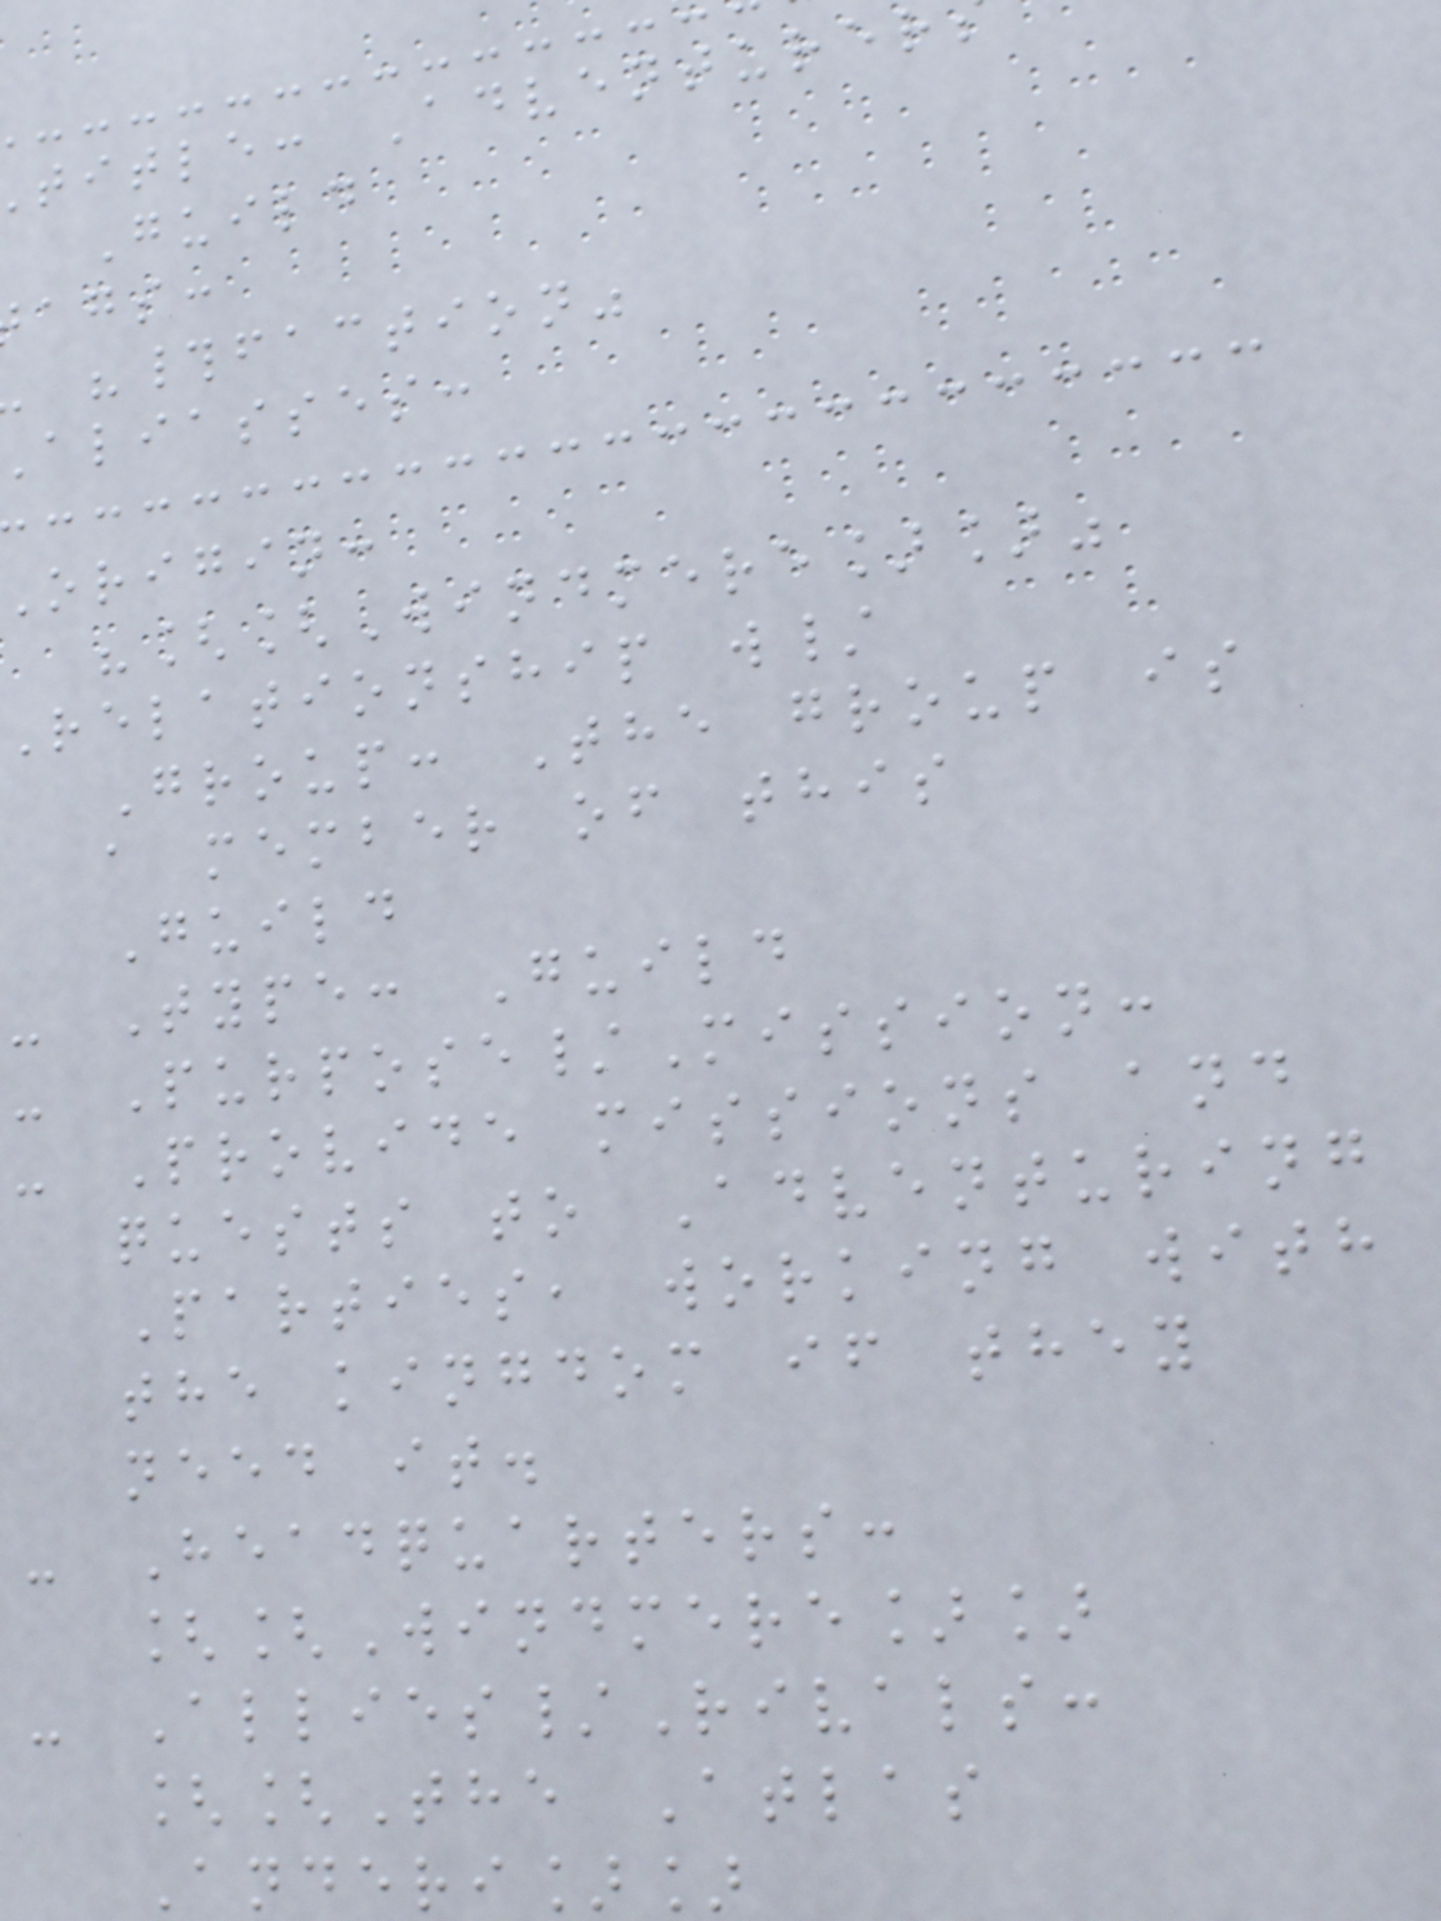title: Adventurer
Guild
ags:
"#faction"
aliasses:
origin:
"[[Windmere]]"
Relationship w/
Group: The group is
a member of this
Guild
- Type: Guild
- Purpose/Mission:
- Provide missions and
quests to Adventuring
Parties, working with
the kingdom if they
need it.
- Headquarters:
[[Windmere]]
- Allies/Rivals:
[[The Atlas
Anderi]]
